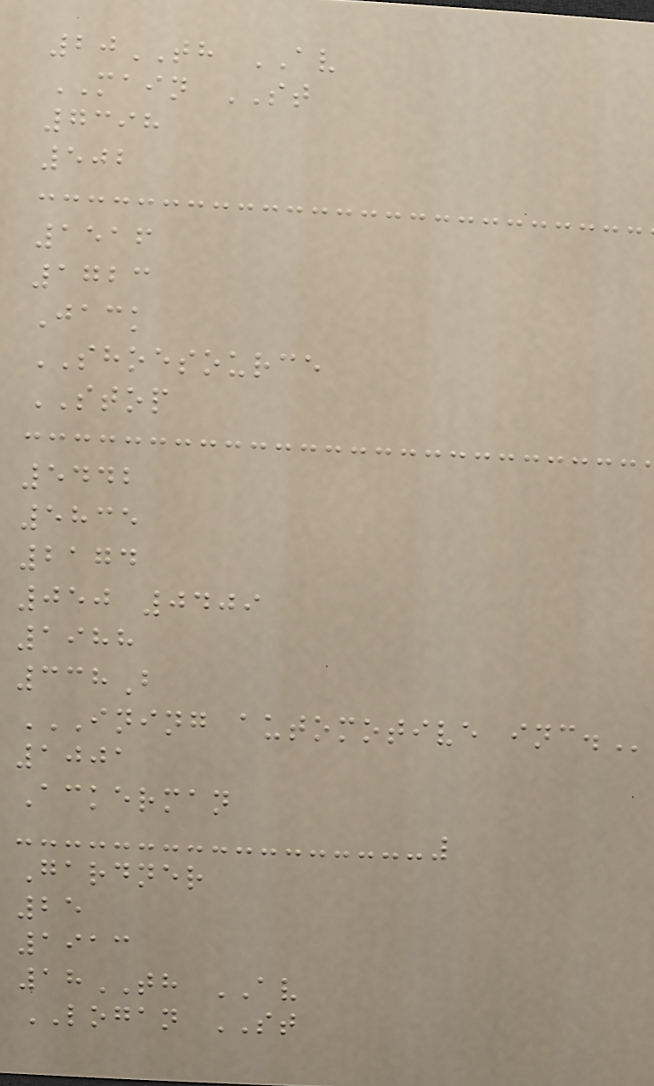20TH AV
MAIN ST
7398
502
1516
1723
Jack
SHOESOURCE
STOP
5442
5835
2174
050 0409
1988
338B
INING AUTOMOTIVE INC.
1001
Ackerman
Gardner
25
1913
18TH AV
LOGAN ST
